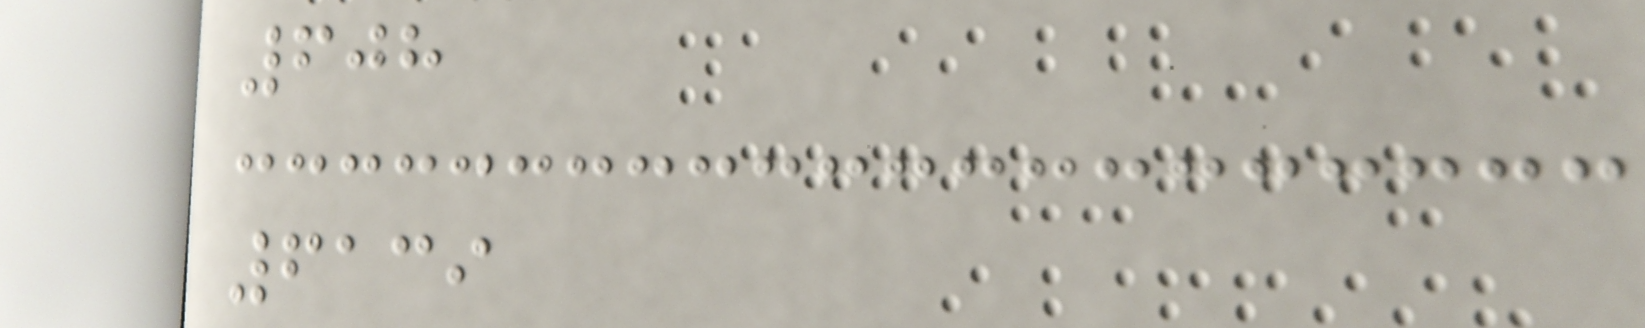608
6139
